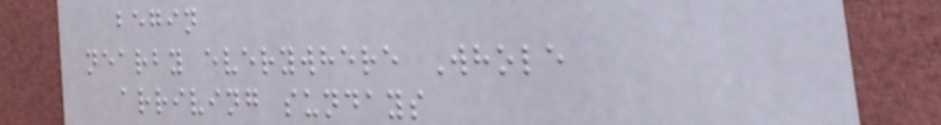begin
nearby everywhere Whole
arriving sundays
